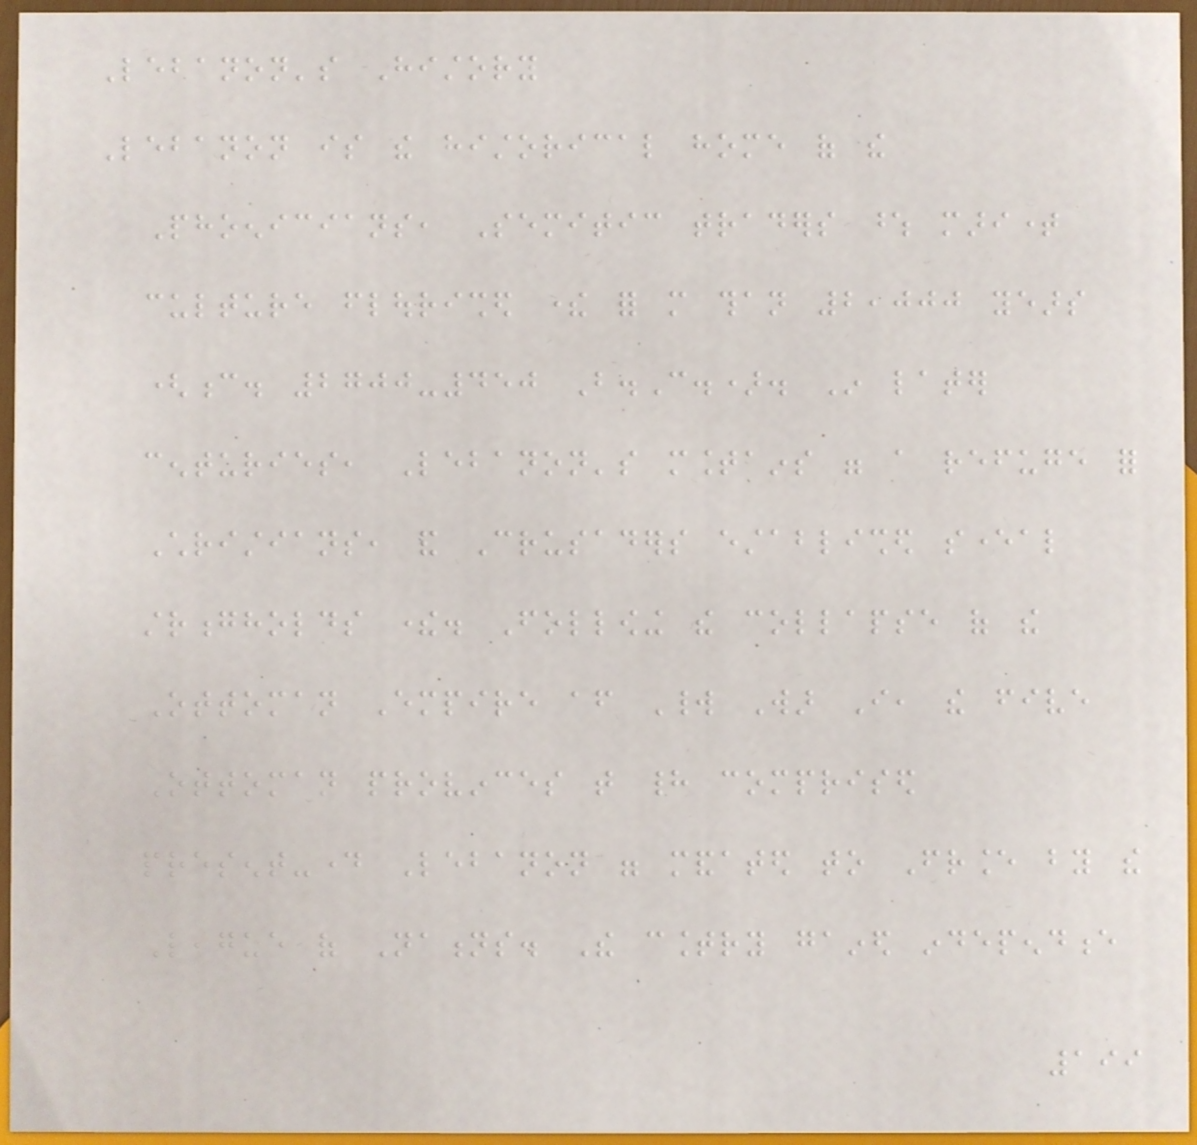Lebanon's History
Lebanon is the historical home of the
Phoenicians, Semitic traders whose maritime
culture flourished there for more than 2,000 years
(c. 2700-450 B.C.). In later
centuries, Lebanon's mountains were a refuge for
Christians, and Crusaders established several
strongholds there. Following the collapse of the
Ottoman Empire after World War I, the five
Ottoman provinces that had comprised
present-day Lebanon were mandated to France by the
League of Nations. The country gained independence
199
